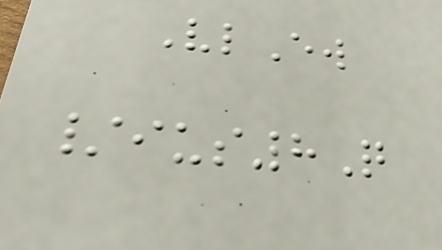VlEw
/ius8Q
